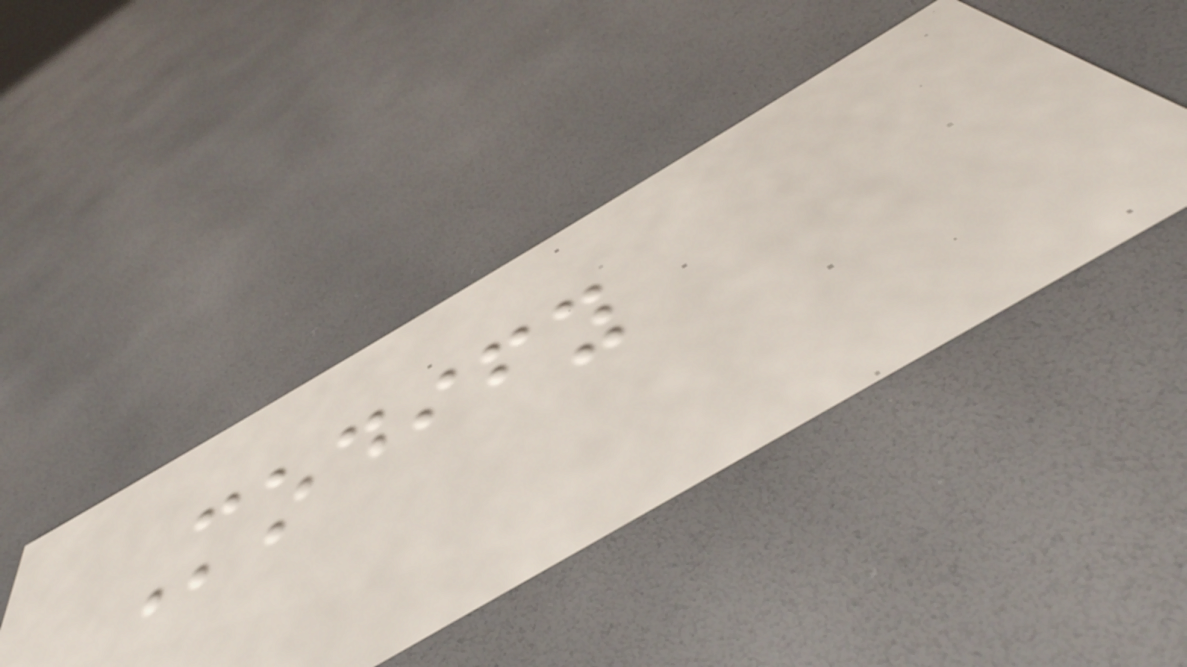Modify
